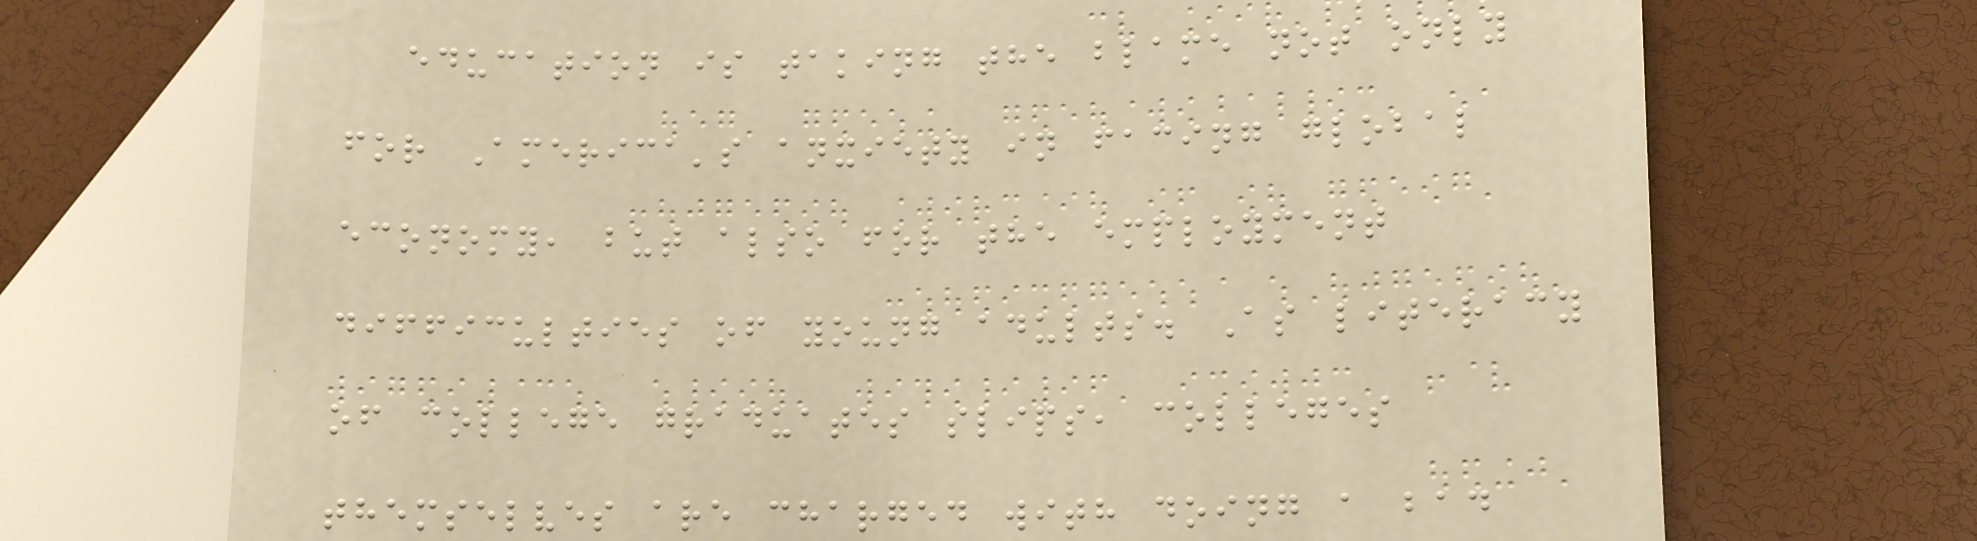education is taking the blame not only
for America's anxiety in facing global
economy, but also for the employment
difficulties of young adults. As literacy
of college graduates slips, colleges
themselves are charged with doing a bad
